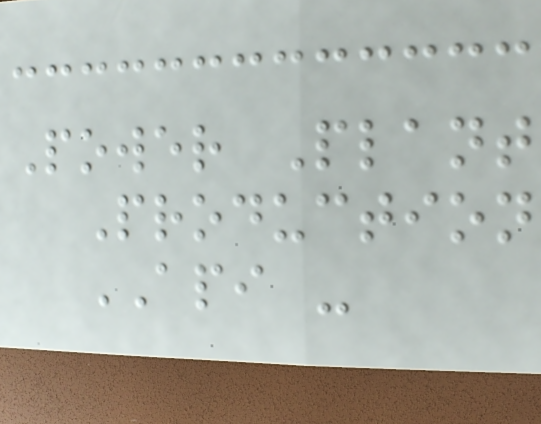Power Plant
Production
API -
